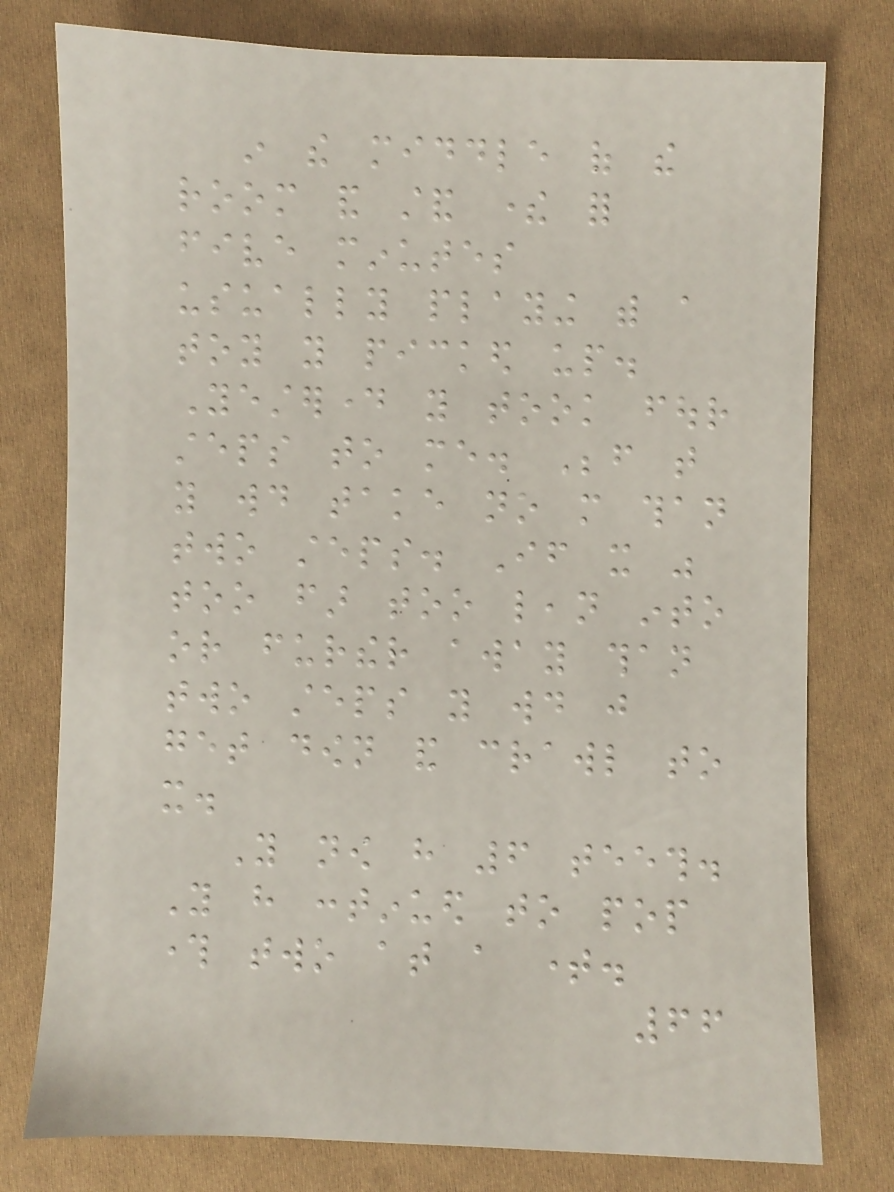in the middle of the
room and stand there for
five minutes
usually playing with a
toy you picked up.
Yesterday you took four
steps to me. Before that
you would take no more than
two steps. If it was
too far too lean into
or further away than
two steps you would just
get down and crawl to
it.
You now have 6 teeth.
You have continued to pop
through two at a time.
66
